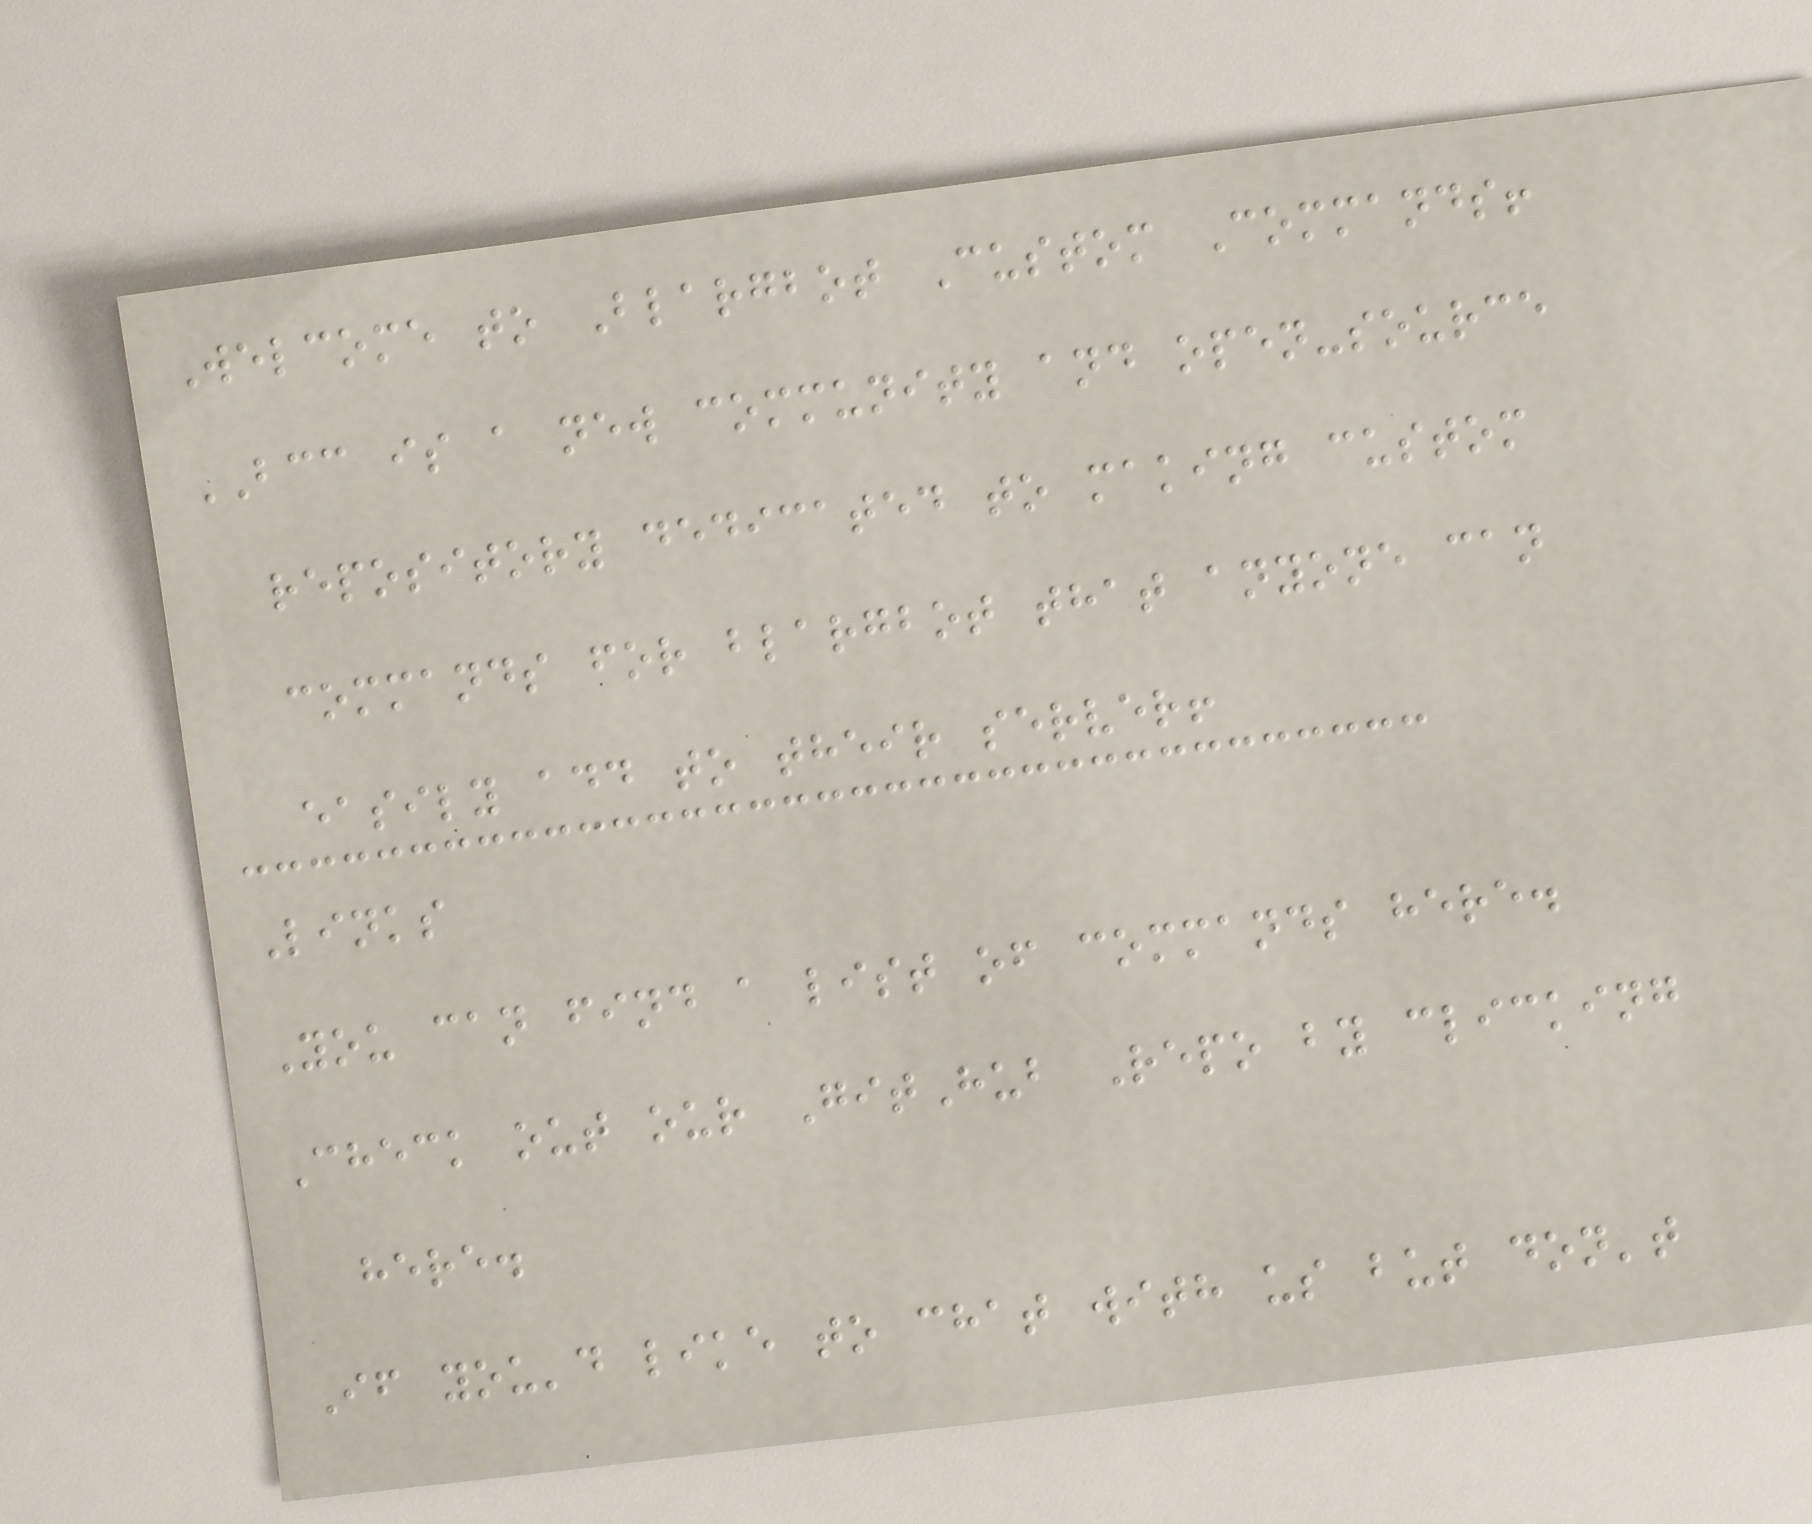Welcome to Blargbot Custom Commands!
BCC is a new community and open-source
repository dedicated to making custom
commands for blargbot that anyone can
easily add to their server!
Links
You can find a list of commands here.
Check out our GitHub Repo by clicking
here.
If you'd like to chat with us but don't
